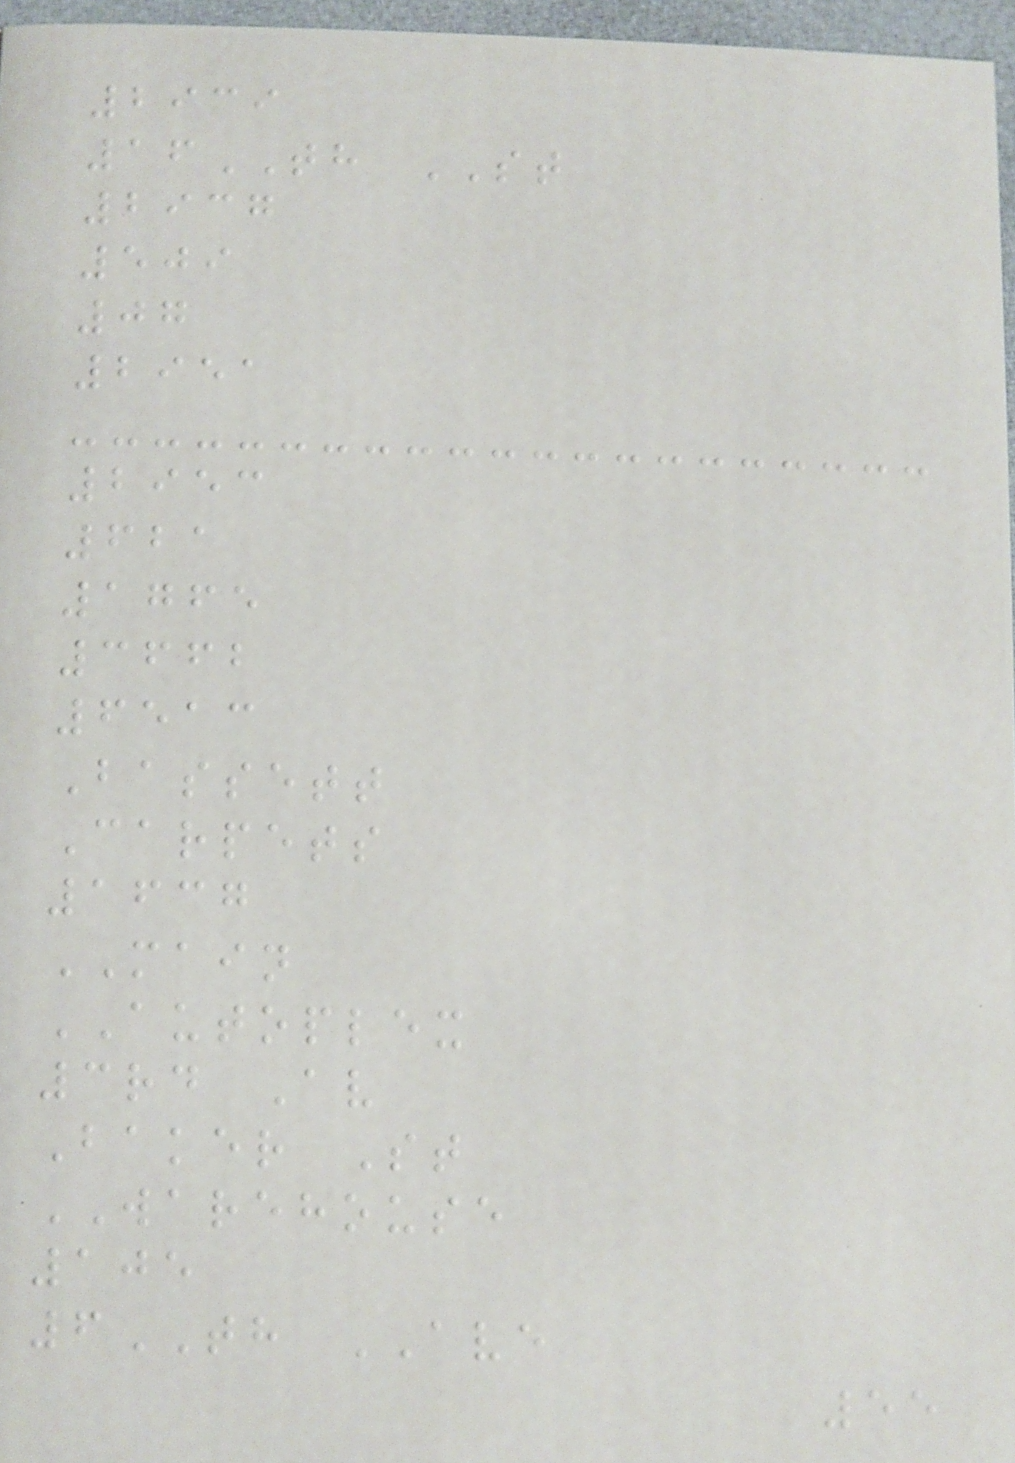2939
16TH ST
2937
509
07
2951
2953
621
1765
3662
6513
Bassett
Carpets
1637
MAIN
AUTOPLEX
3rd Av
Baker St
WAREHOUSE
105
6TH AVE
55
